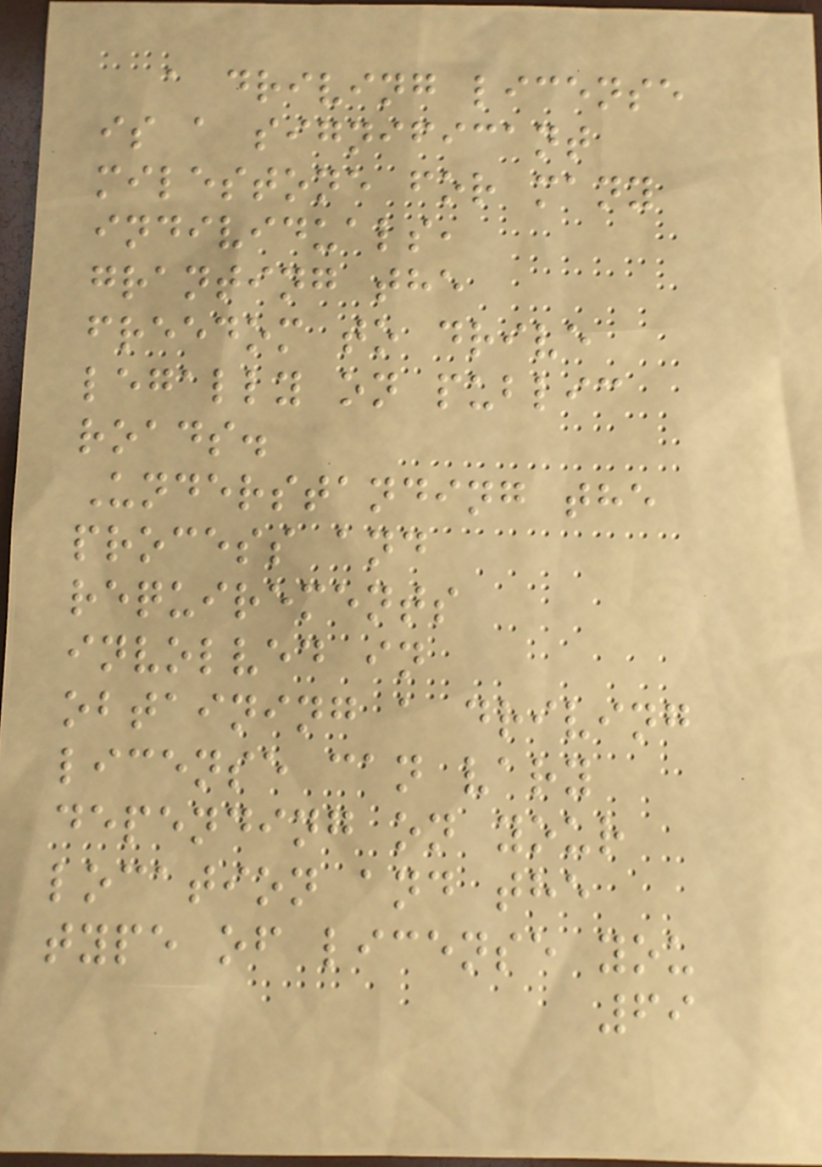a driving license
is a significant
milestone for many
individuals,
granting the
freedom to drive
legally on public
roads.
Understanding the
process and
requirements
involved in
obtaining a driving
license can vary
depending on your
location and the
type of license you
69
